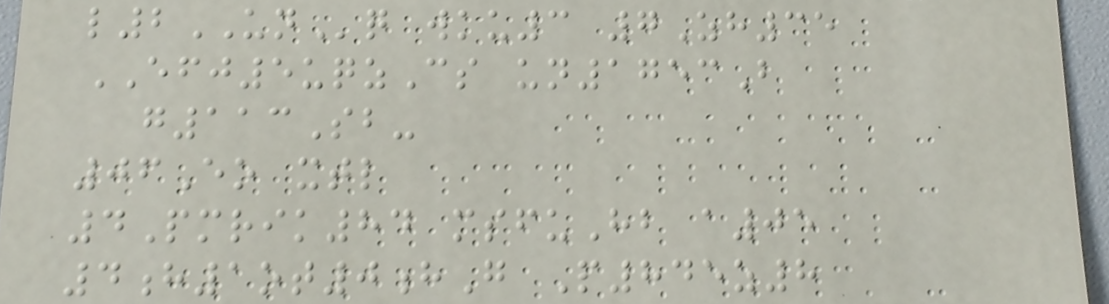l2UNq wku3 7Zh35
EFJ5uqzCs un1753B
g113Sb-
06Eo xtl
4Pmrik84 msfuHb a05
4h1ot0hG P845z8
